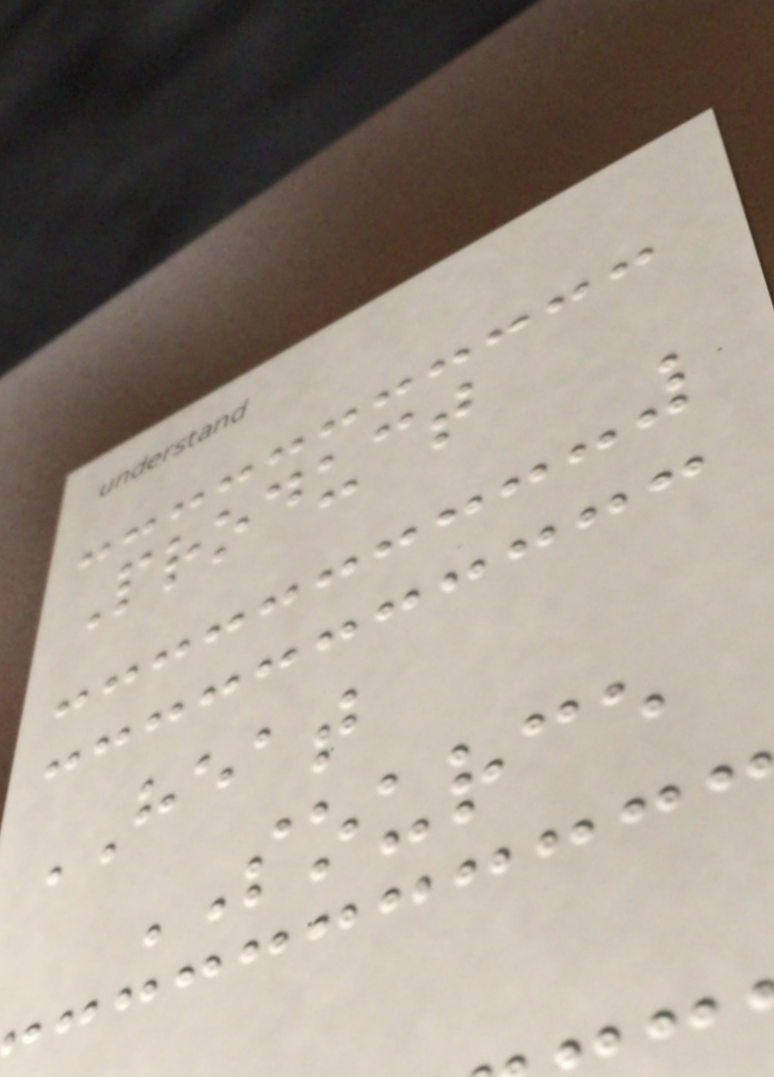Product
HEAT
SOURCE
